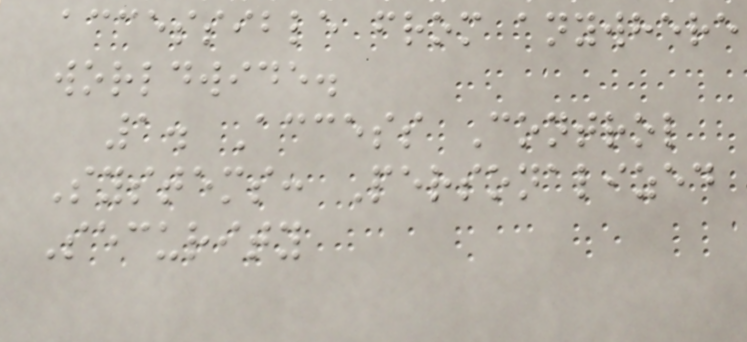accessible from anywhere
worldwide.
1. Access Control
Systems: Personalized
Security
